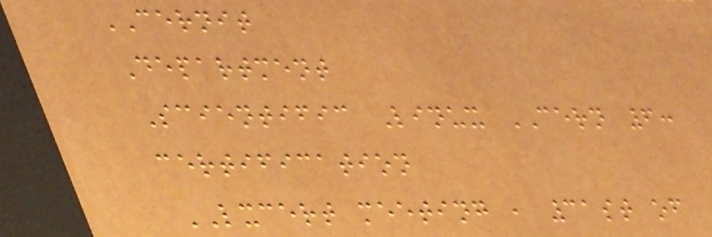CERNIT
Department
Scientific Linux CERN 6:
certification
LXCERT meeting , 31st of
